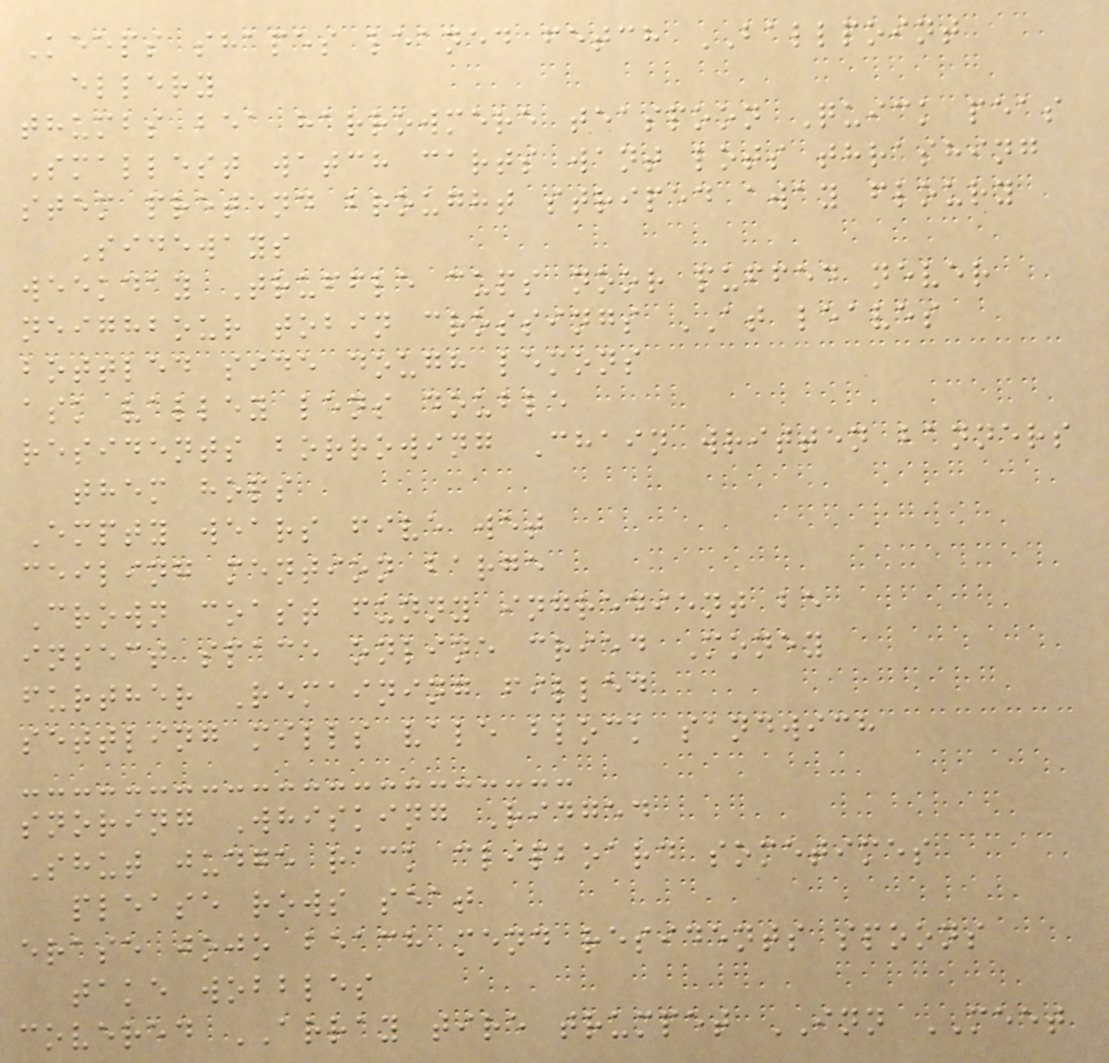Keeps shapes leaned fetch BALLPOINT
ellery
thumbs bea harrowmere teaspoon Quick peas
Smallest watch carts want lots thrashing
stem pretend brought striped away floury
Sideways
weekday Truffle cups noor puffed never
neighbour tobin crossings AT leaves
bottled side dough lemons
ask valley lens double
residents borrowing Chain written banners
them hops
Empty wears five wet
ceiling mention barge
Crown coast funny ingredient be
insect space online cried Money
further Remaining filled
settling mills vale block sandwich
snoring Whisking Ridged
Shut judge rack clipboard sometimes
please rows seat
erase jojo beach mend residents spoons
take wobbles
covered ARRAY tire trumpet INN MEET
